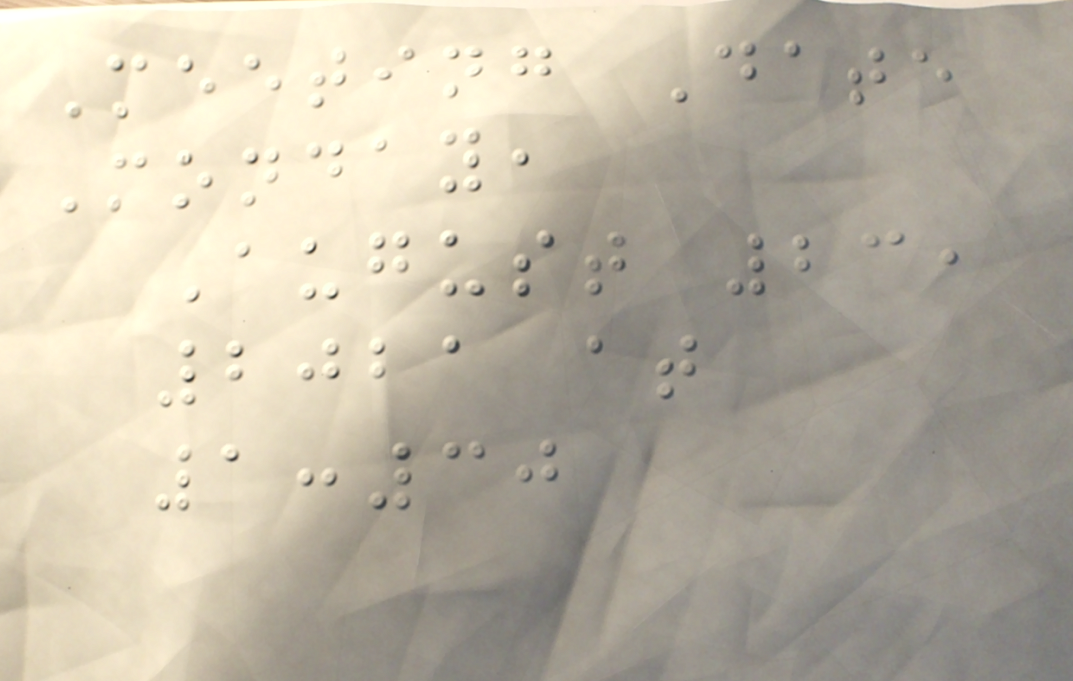Meeting Date
Monday,
August 23,
2021 at
1:30
